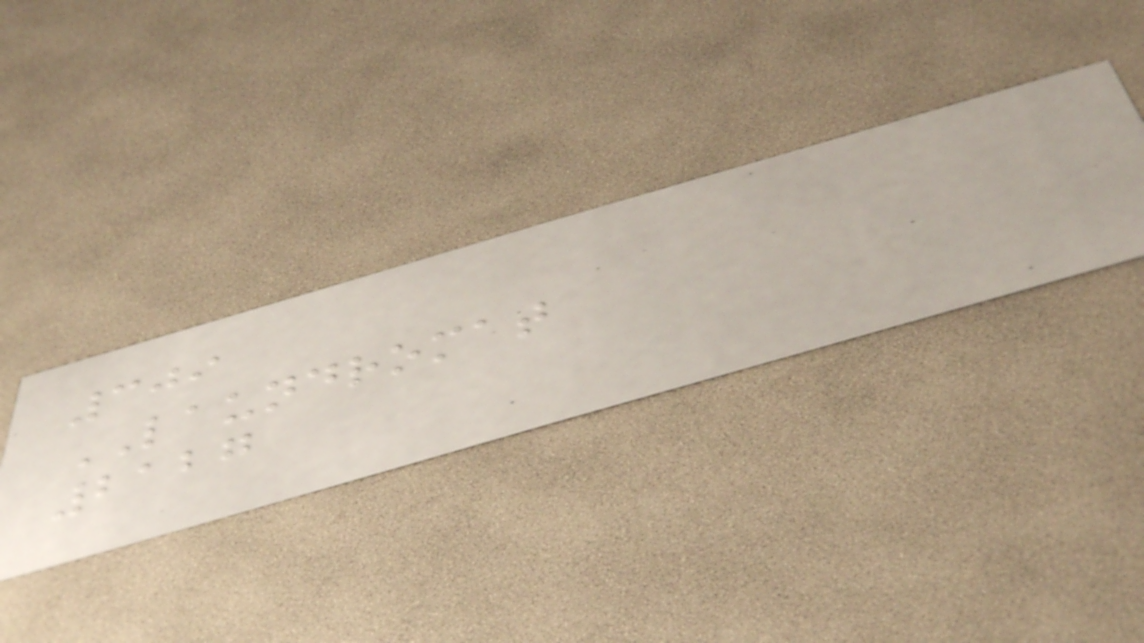309
LAUNDROMAT
2127
